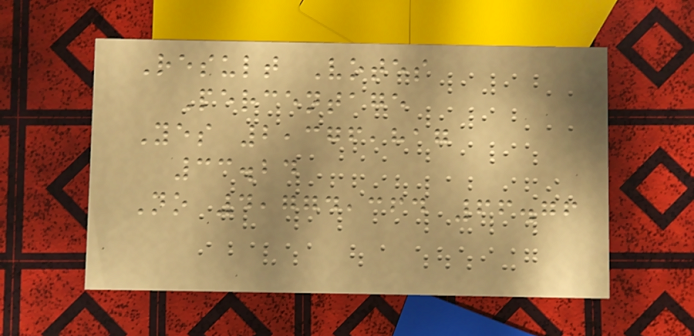Result Votes
Percentage
Yes 2,376,817
33.24
No 4,774,364 66.76
